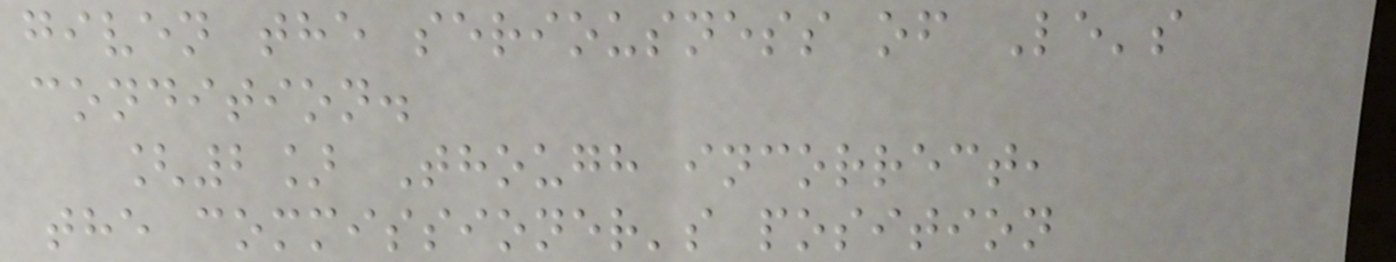given the seriousness of Le's
condition.
[2] Though incorrect,
the commissioner's position
